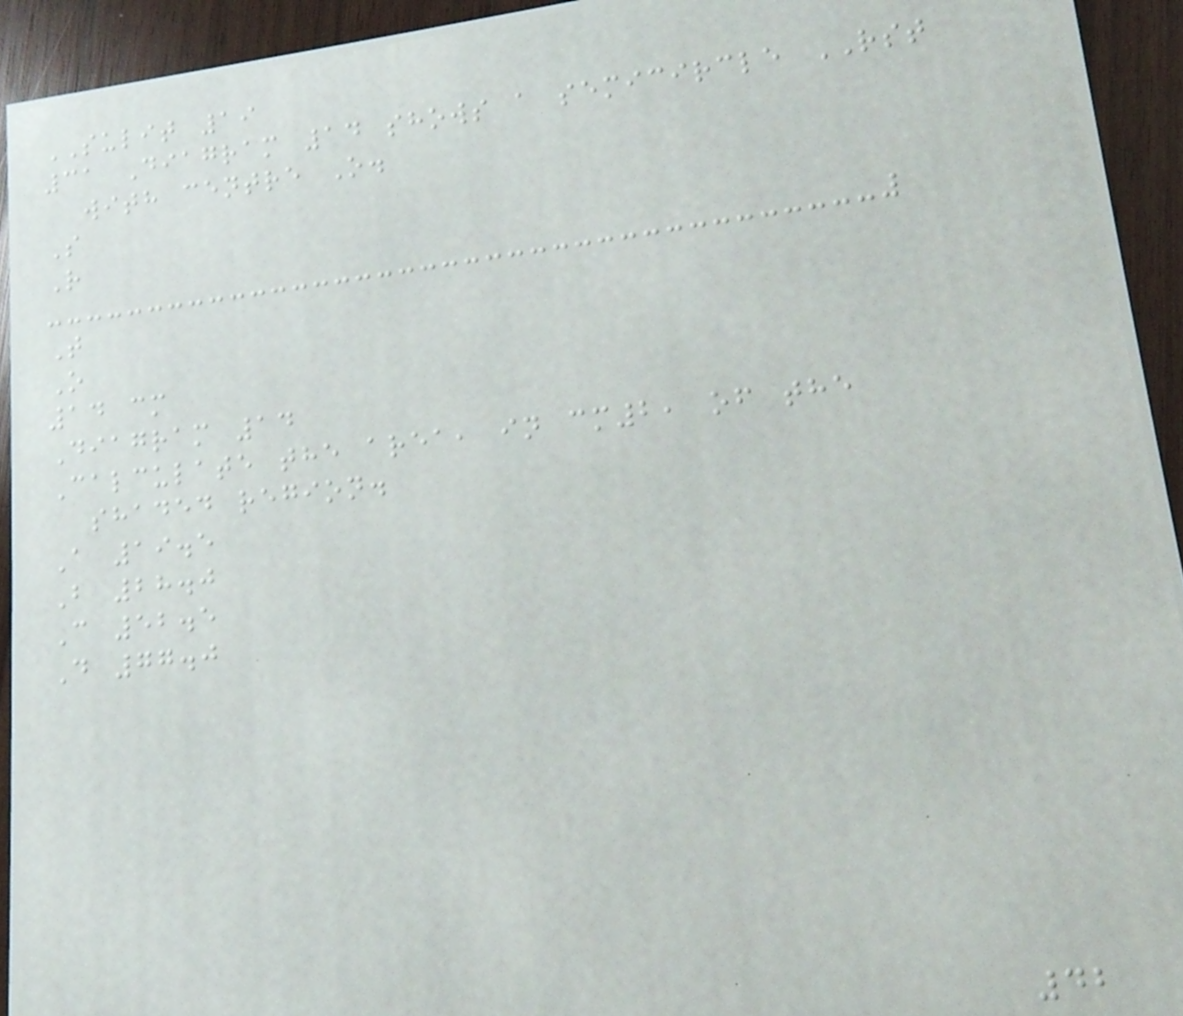SULIT 19
31 Diagram 14 shows a semicircle RST
with centre O.
S
R
T
O
14 cm
Diagram 14
Calculate the area, in cm2, of the
shaded region.
A 19.5
B 28.0
C 52.5
D 77.0
42
